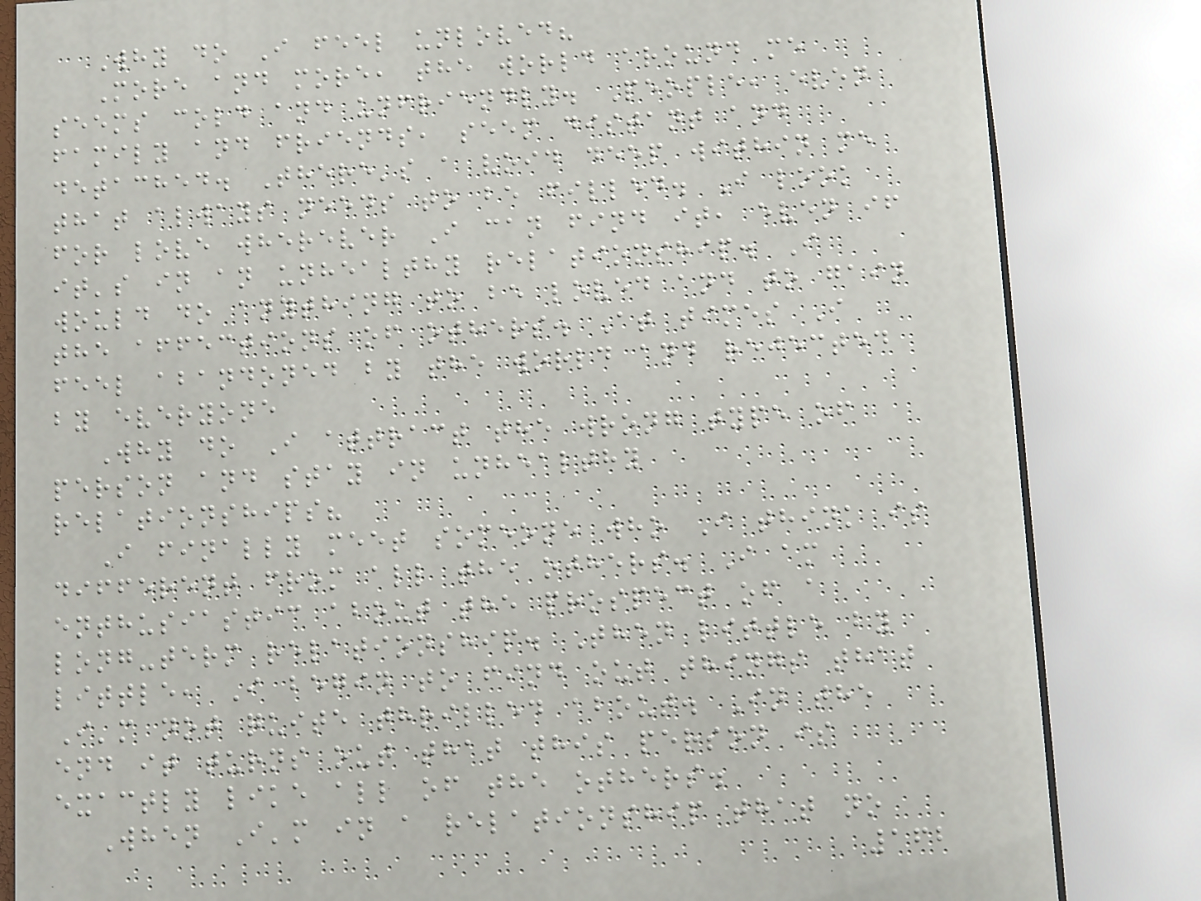Why do I feel unloved?
More and more, the world around me
seems cold and unfriendly. People, even
family and friends, seem distant and
detached. There's a void deep within me
that always needs to be filled. I look
for love wherever I can find it, even if
it's in an unhealthy relationship. I
would do anything to be loved and to gain
the affections of others. At times I
feel abandoned by the world and rejected
by everyone
Why do I attract the wrong type of
person and stay in unhealthy
relationships?
I finally meet someone who I think is
different from all the others. I am
enthusiastic about the prospect of a
long-term relationship. Then little by
little, I begin to find out things that
I'm not quite thrilled about. In the
end it turns out that this person is
exactly like all of the others.
When I'm in a relationship that no
162
